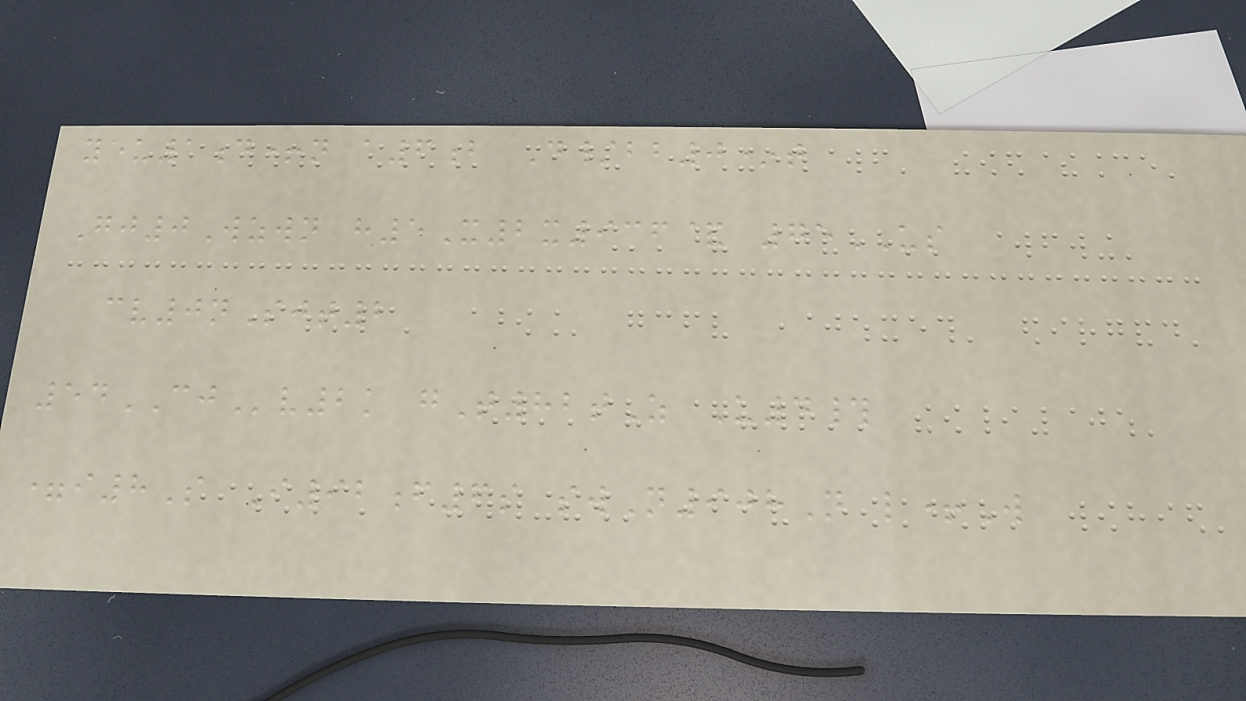yeu1d+n a6b D/bb0*t
Gj0Wzwn h5X2x936& 75US
cv0nSjt2
54CJv2k gT82tZ U4#
=i8S I92f6s swN908N l+W
